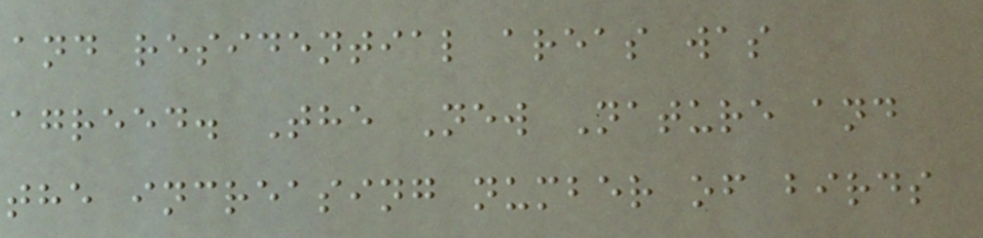and residential areas was
agreed. The New Nature and
the increasing number of birds
